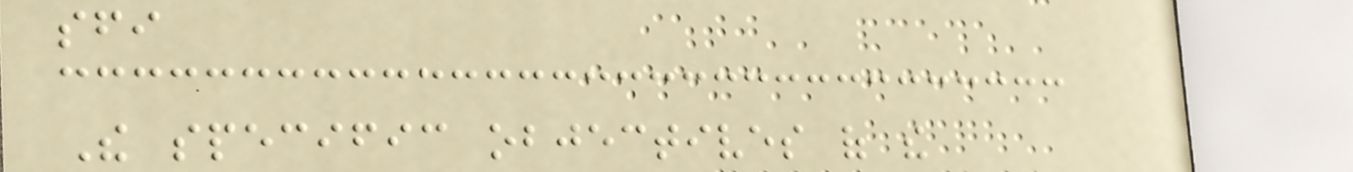sfi
The specific objectives of the
